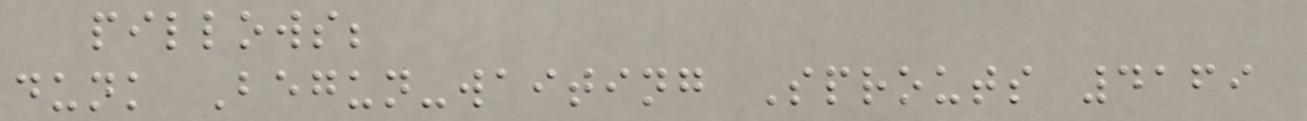pillows;
dunk Begun-waiting Sprouts 4169
